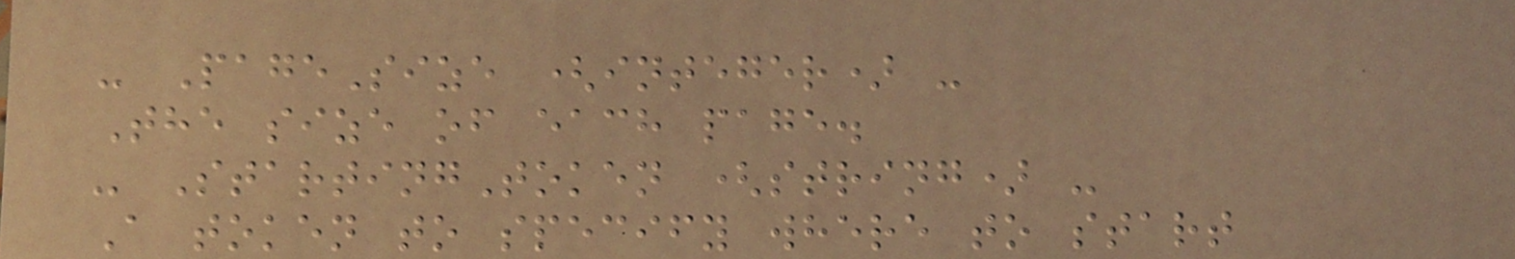- PageSize (integer) -
The size of each page.
- StartingToken (string) -
A token to specify where to start
